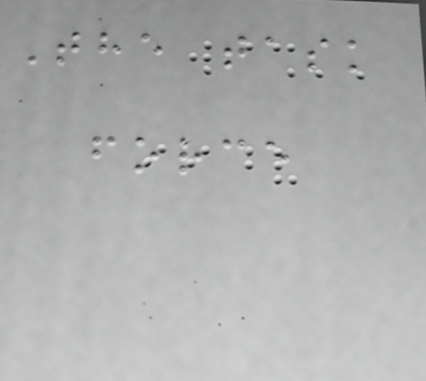The task
force
